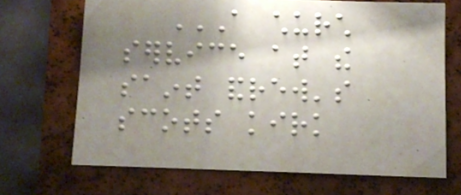A CHURCH
SERVICE AT THE
SAINT ANDREW'S
SCOTS KIRK
